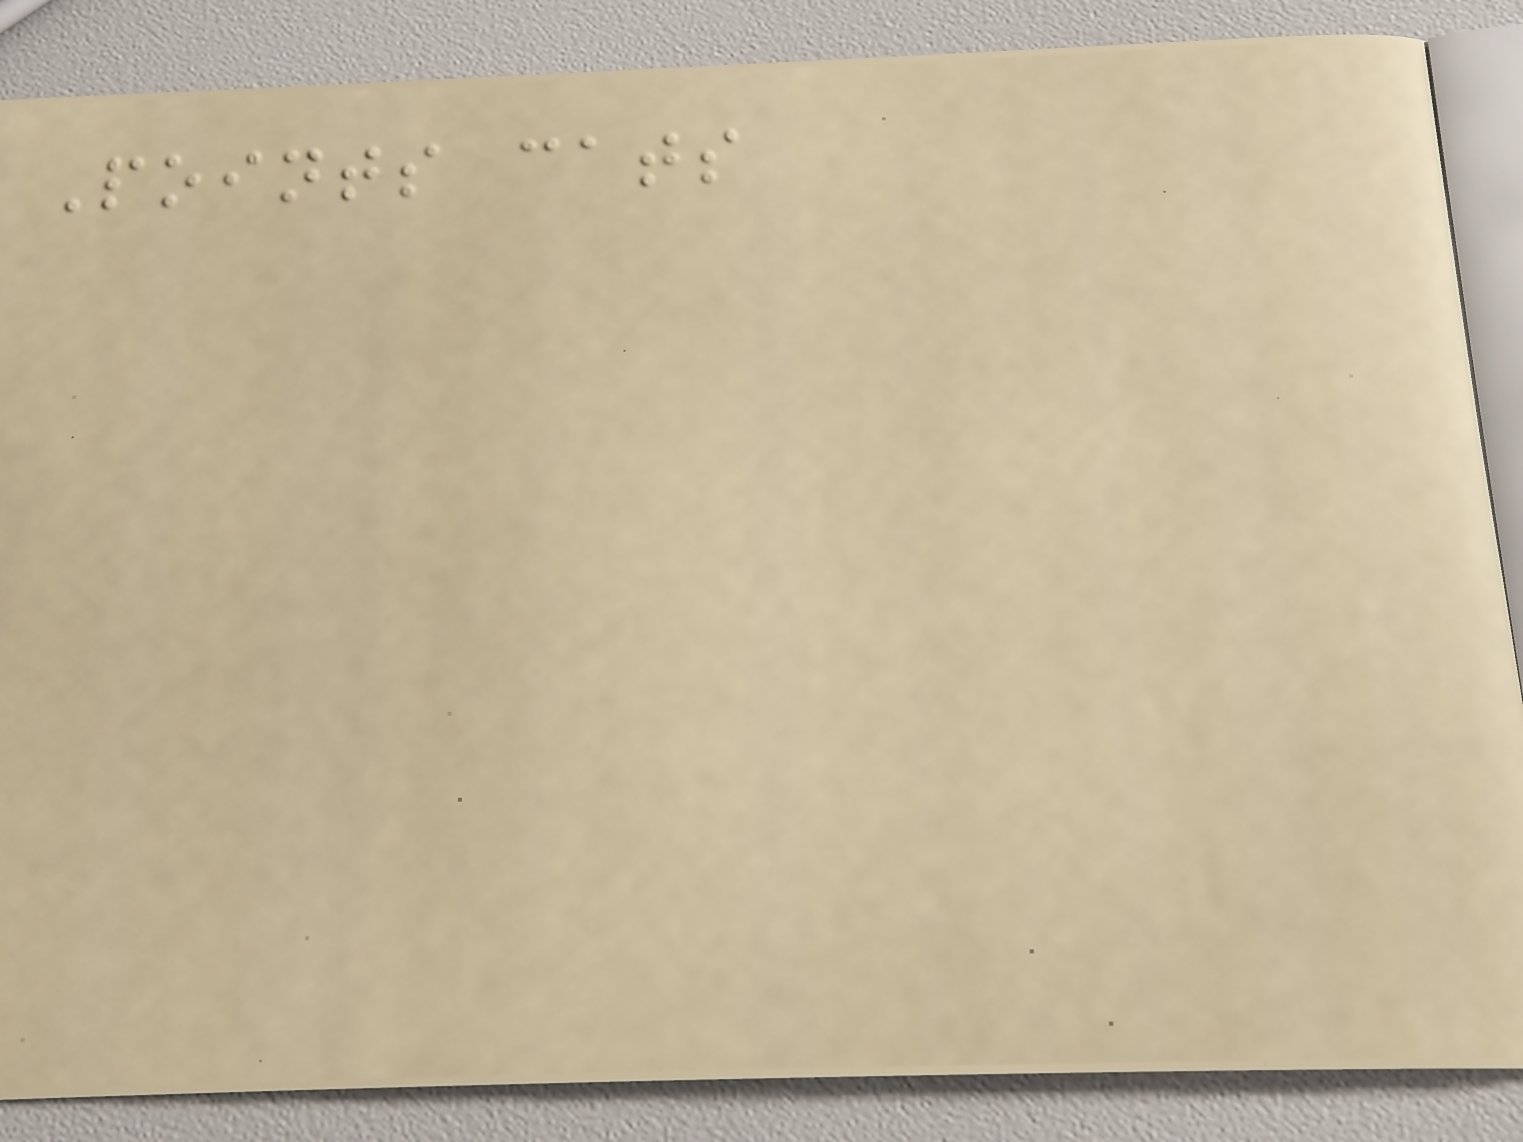Points cats
